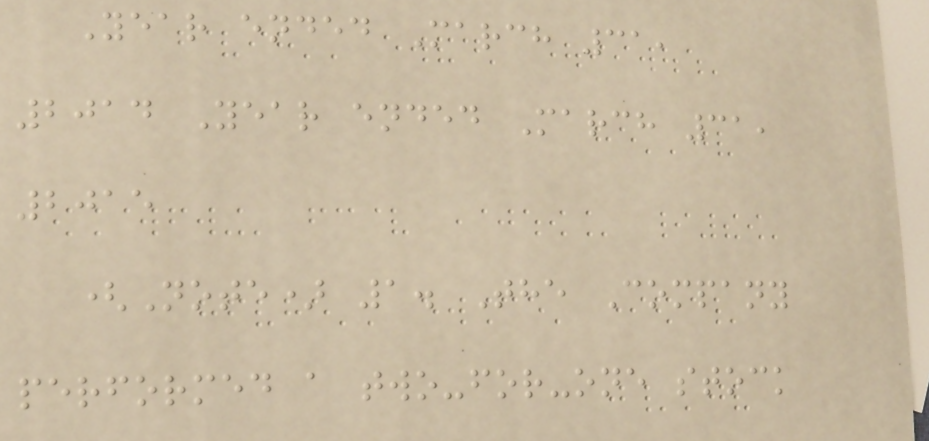Year ended March 31,
2014 Year ended March 31,
2015
(Note) 1. The Company
performed a two-for-one stock
